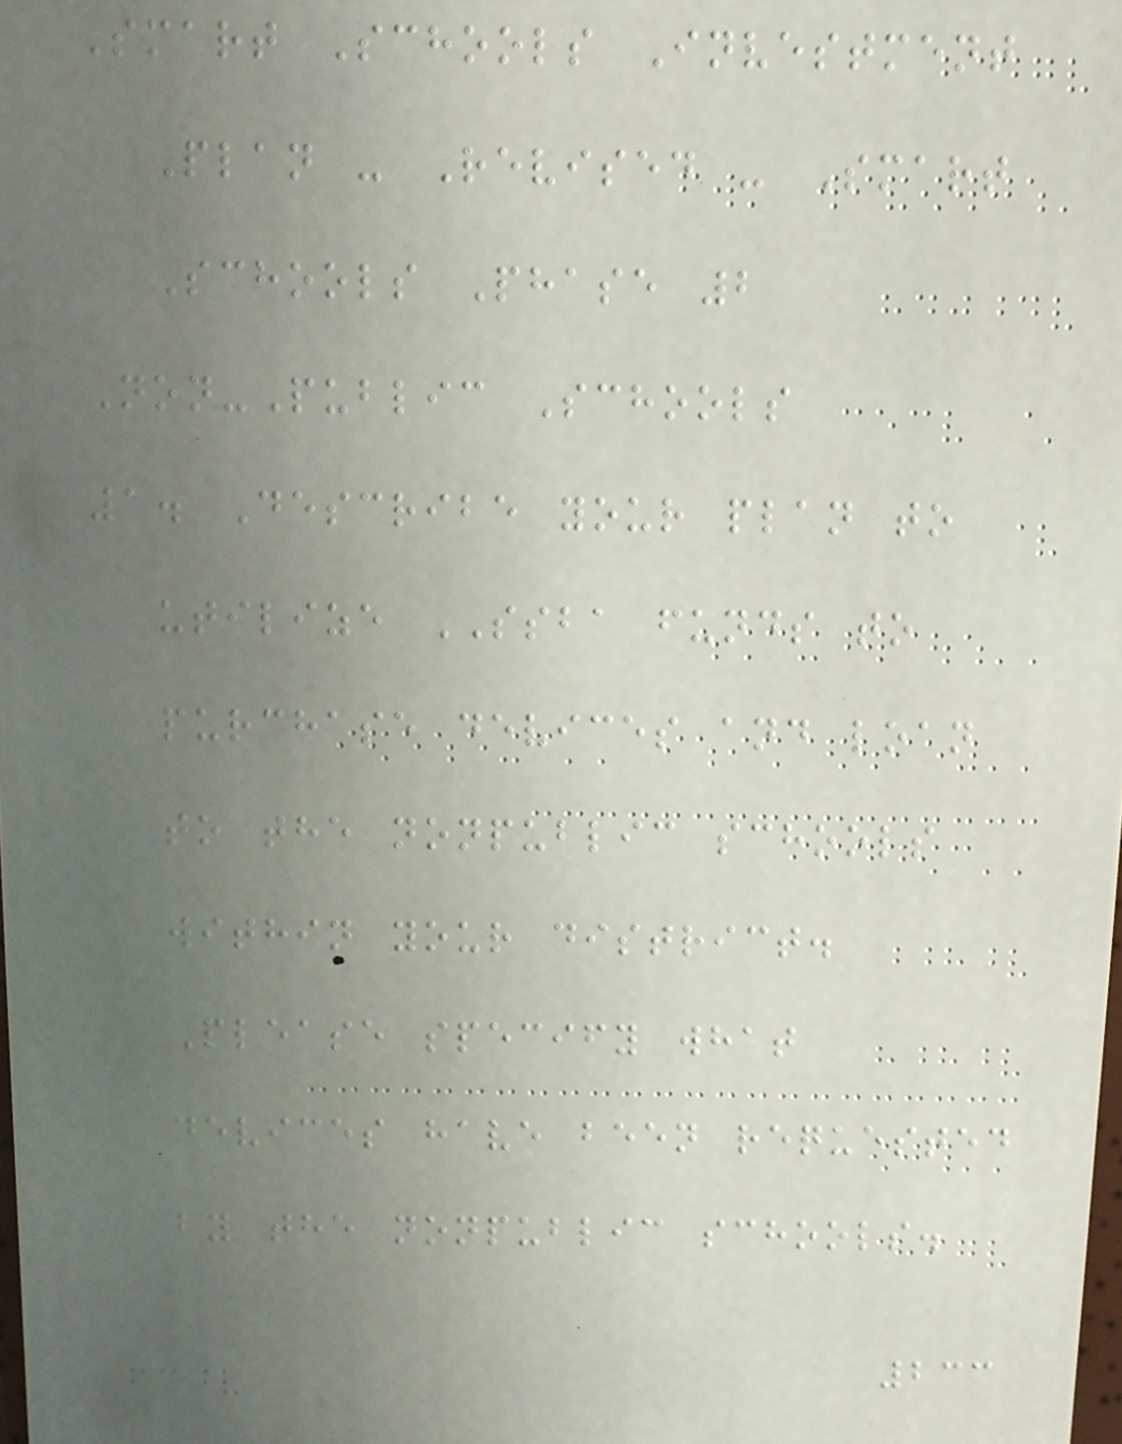Smart Schools Investment
Plan - Revised - Smart
Schools Phase 2
Non-Public Schools
1. Describe your plan to
utilize SSBA funds to
purchase devices and loan
to the nonpublic schools
within your district.
Please specify what
devices have been requested
by the nonpublic schools.
233
